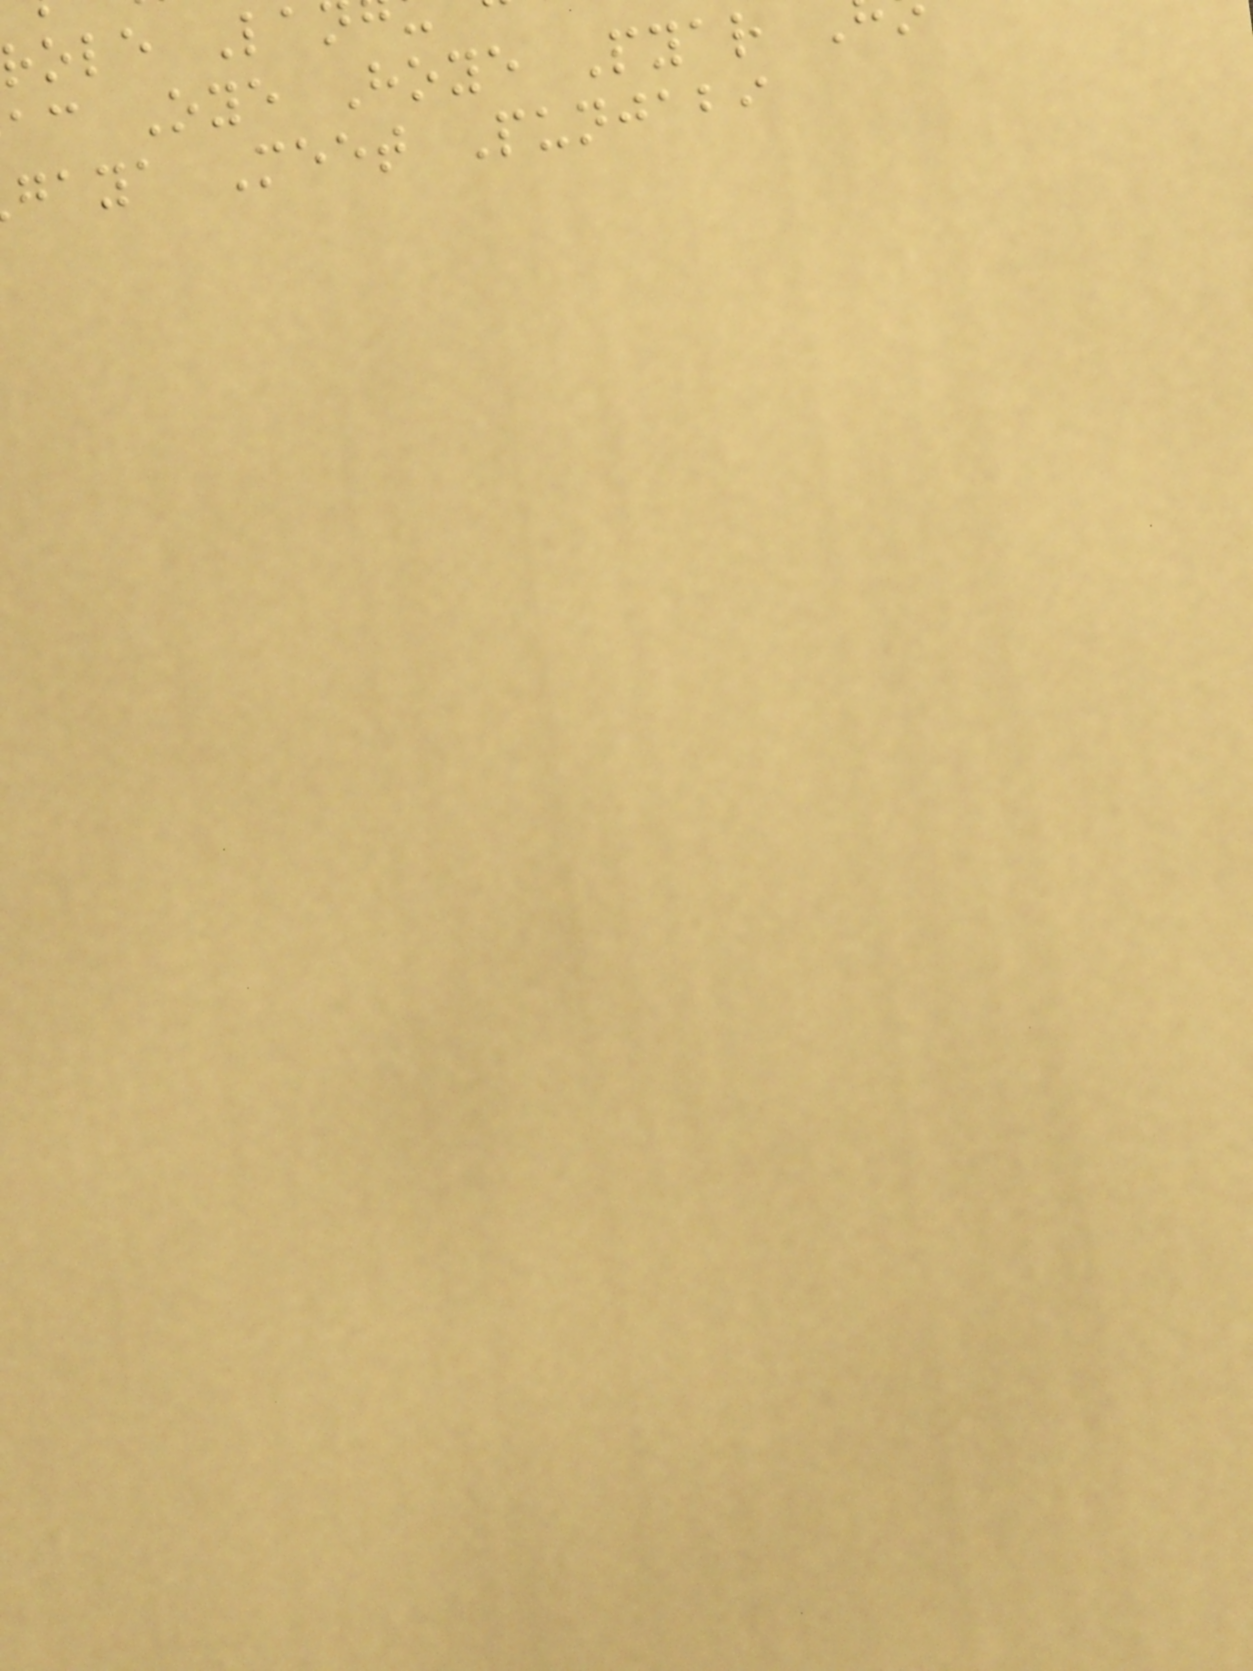role La
ac Oye Hoye Pyar
gaya Meet Punjabi
